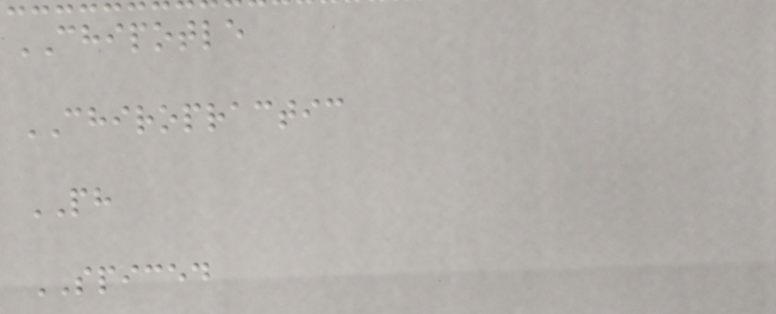CHIPOTLE
CHIROPRACTIC
PH
SPICED
